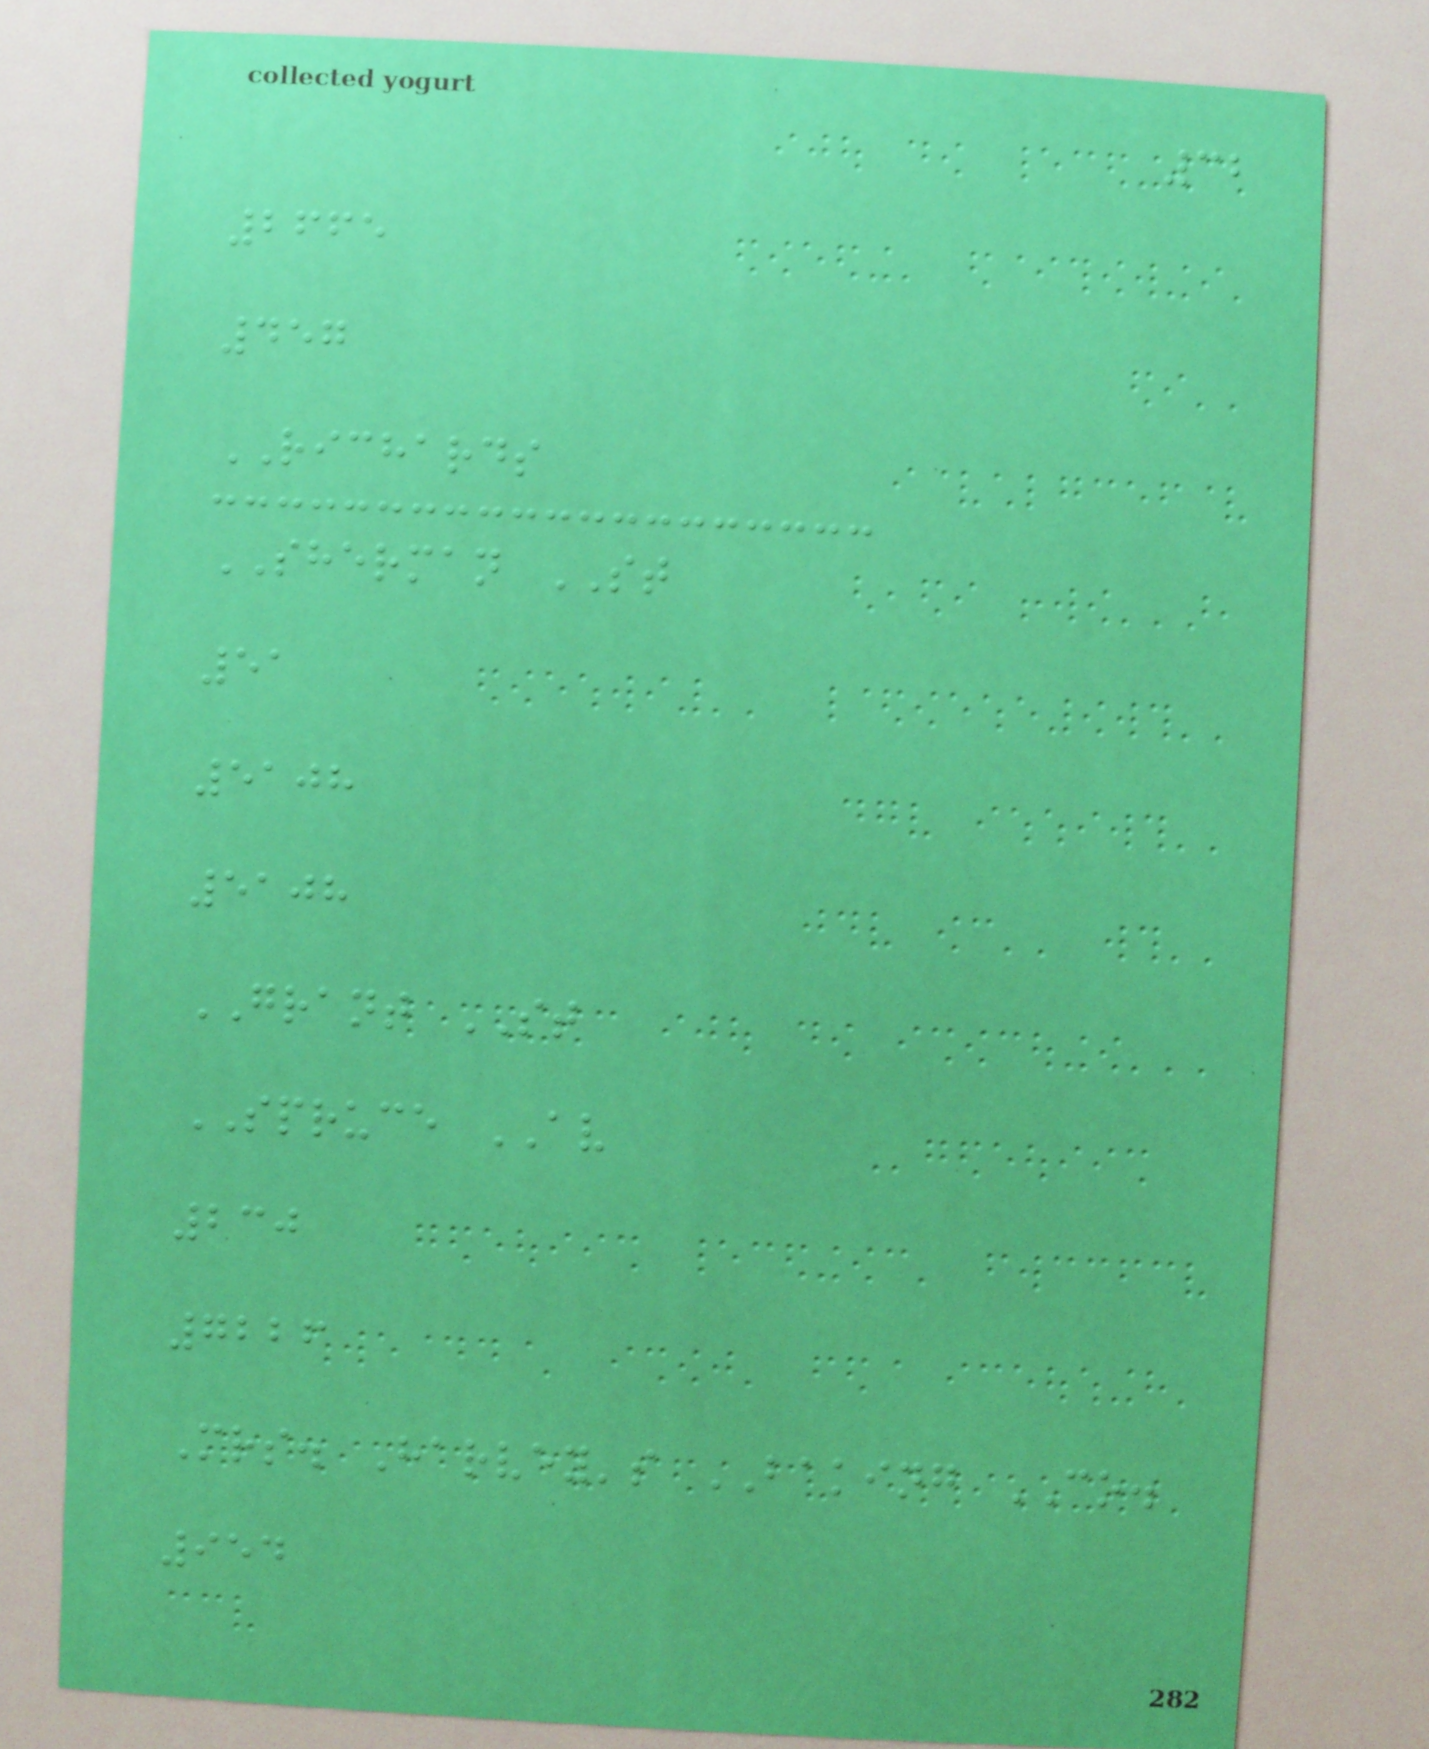32
2665
457
RICHARDS
SHERMAN ST
51
5108
5108
GRANT ST
SPRUCE AV
230
7226
Mrs. Harvey's BAKING CO.
954
